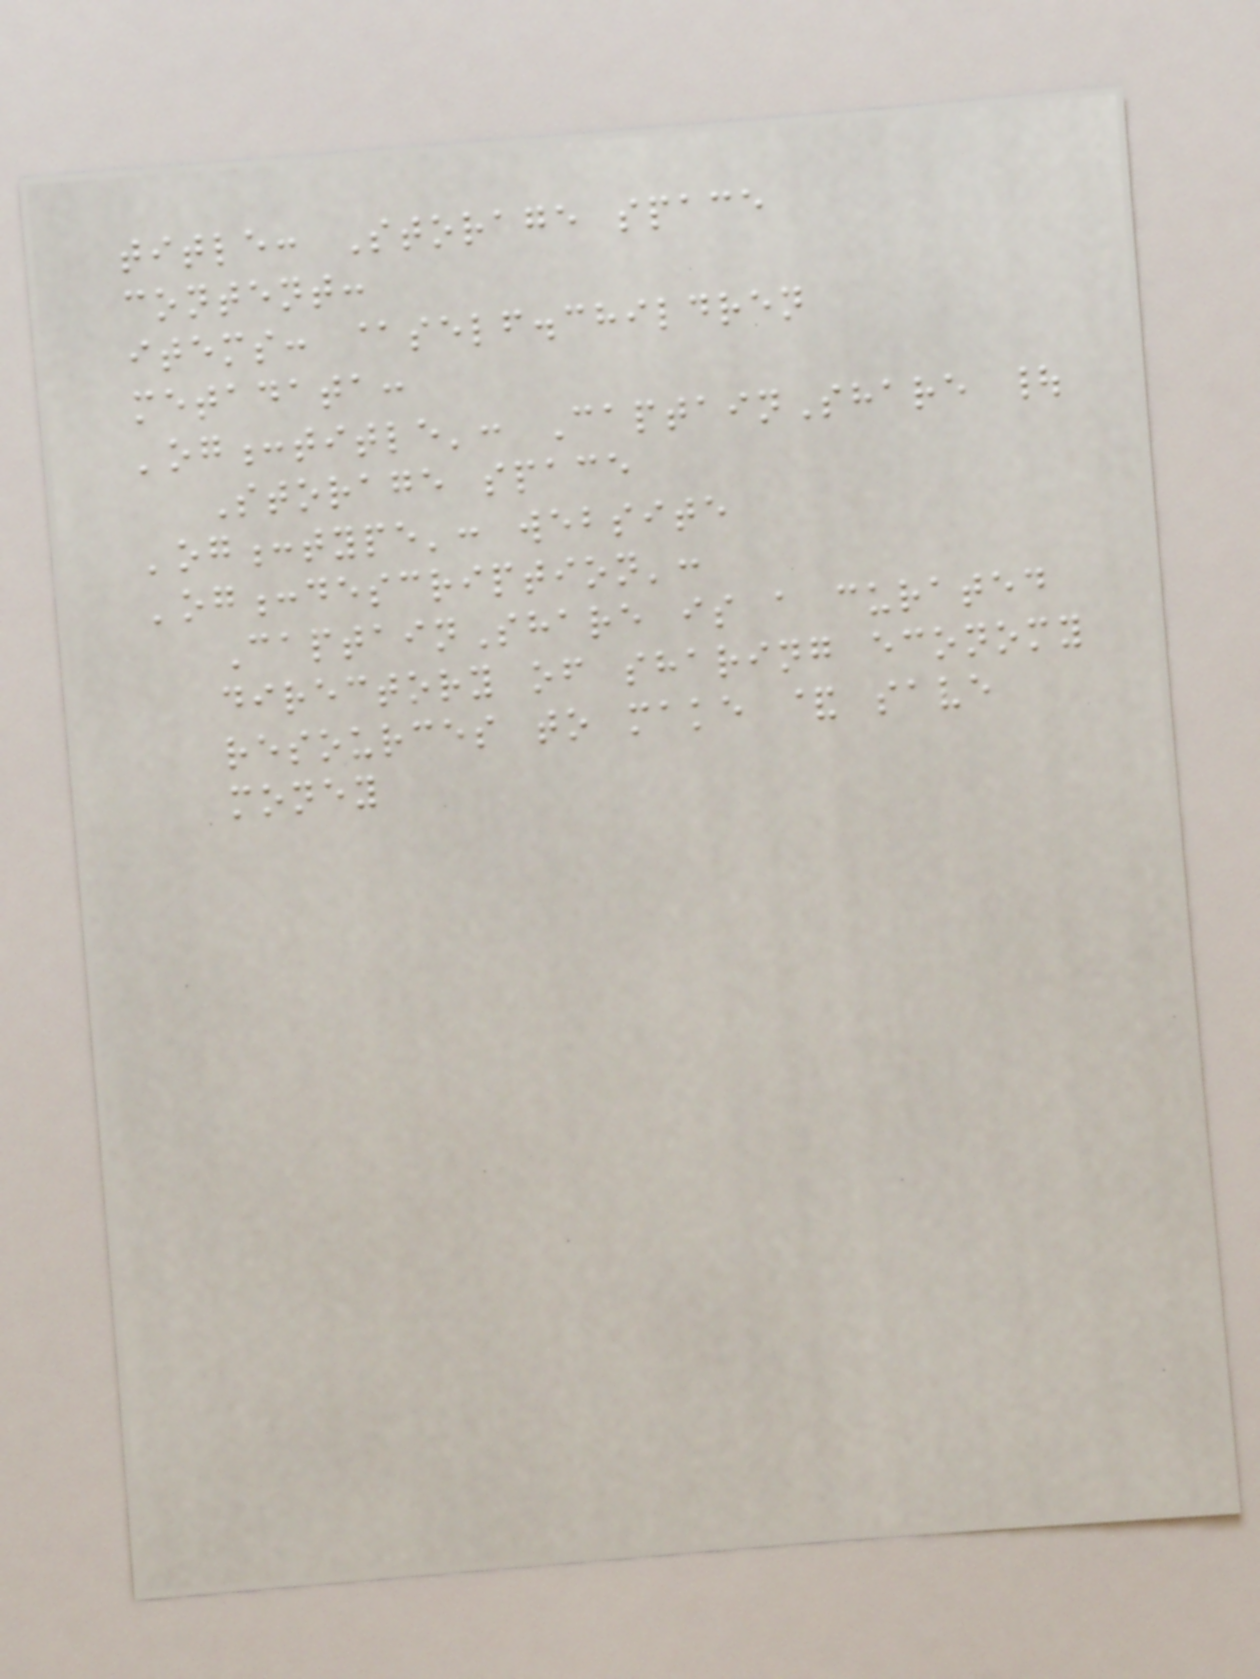title: Storage space
content:
items: @self.children
metadata:
'og:title': CaptainShare |
Storage space
'og:type': website
'og:description':
CaptainShare is a curated
directory of sharing economy
resources to make & save
money
